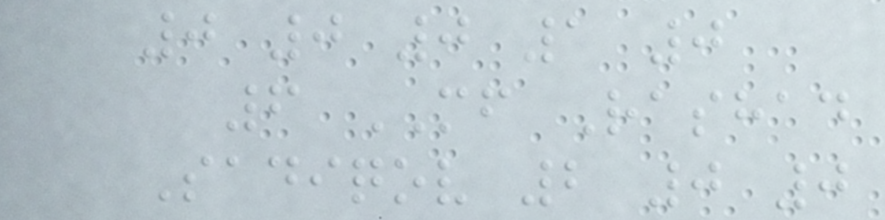0 0 0 1 0
6 MF Rashad
Sadiqov 2 0 0
